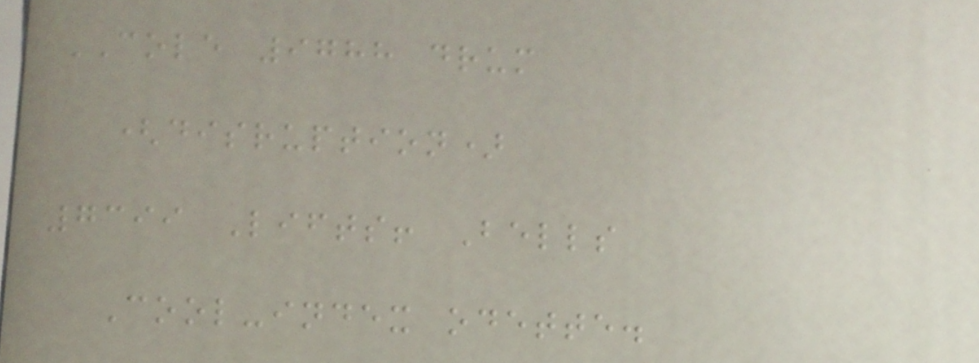COLE 9788 drum
(disruption)
7399 Lifts! Bells
Cool-index odette.
